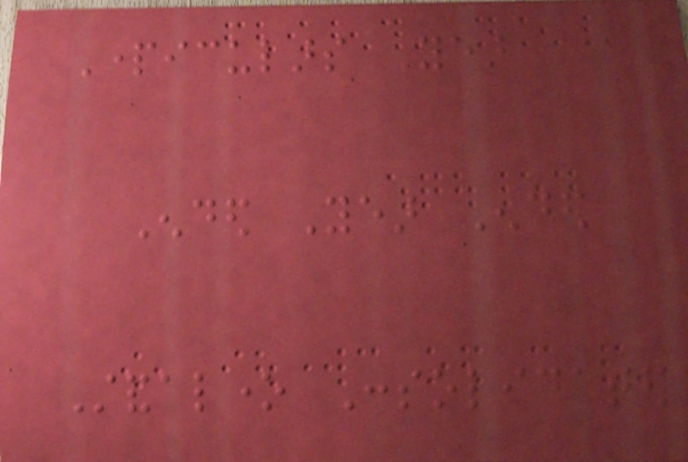Particulars Year
Ended Year Ended
Standalone Consolidated
